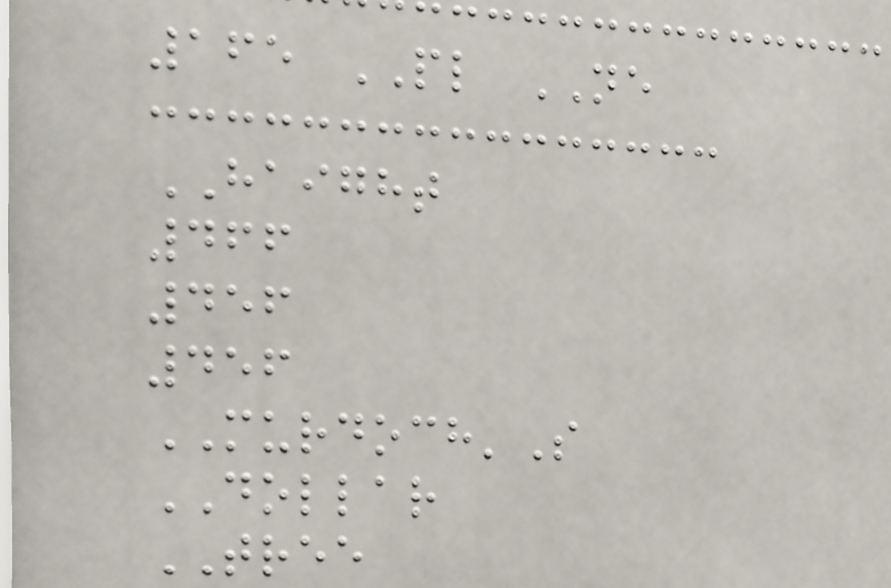165 PL NE
HAIGHT
466
456
456
MURDOCH'S
DOLLAR
TREE
